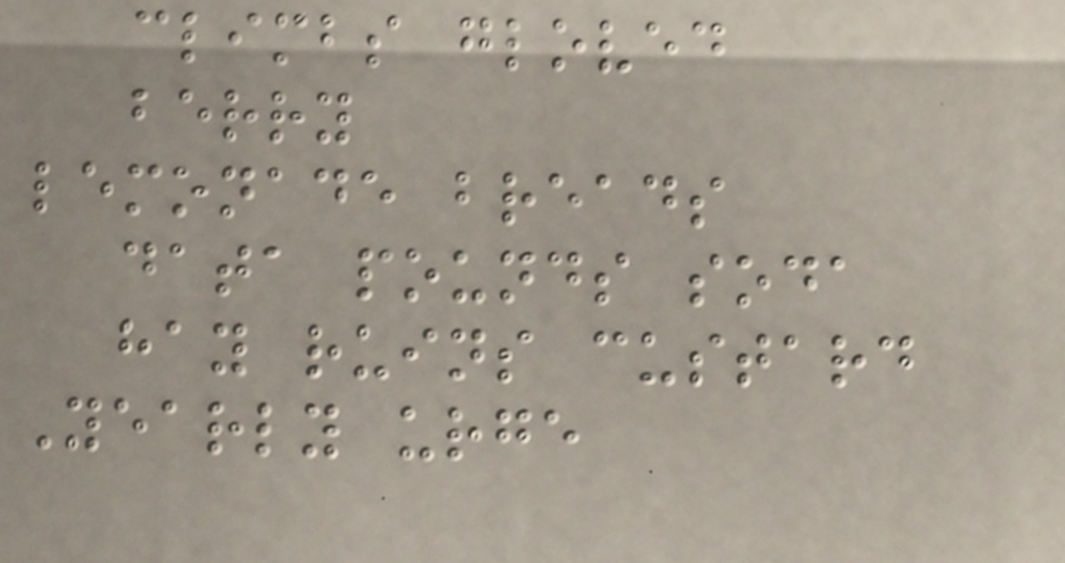climbs gloved
berry
lemonade breads
data pounds soda
hay ruins custard
Yearly urge
